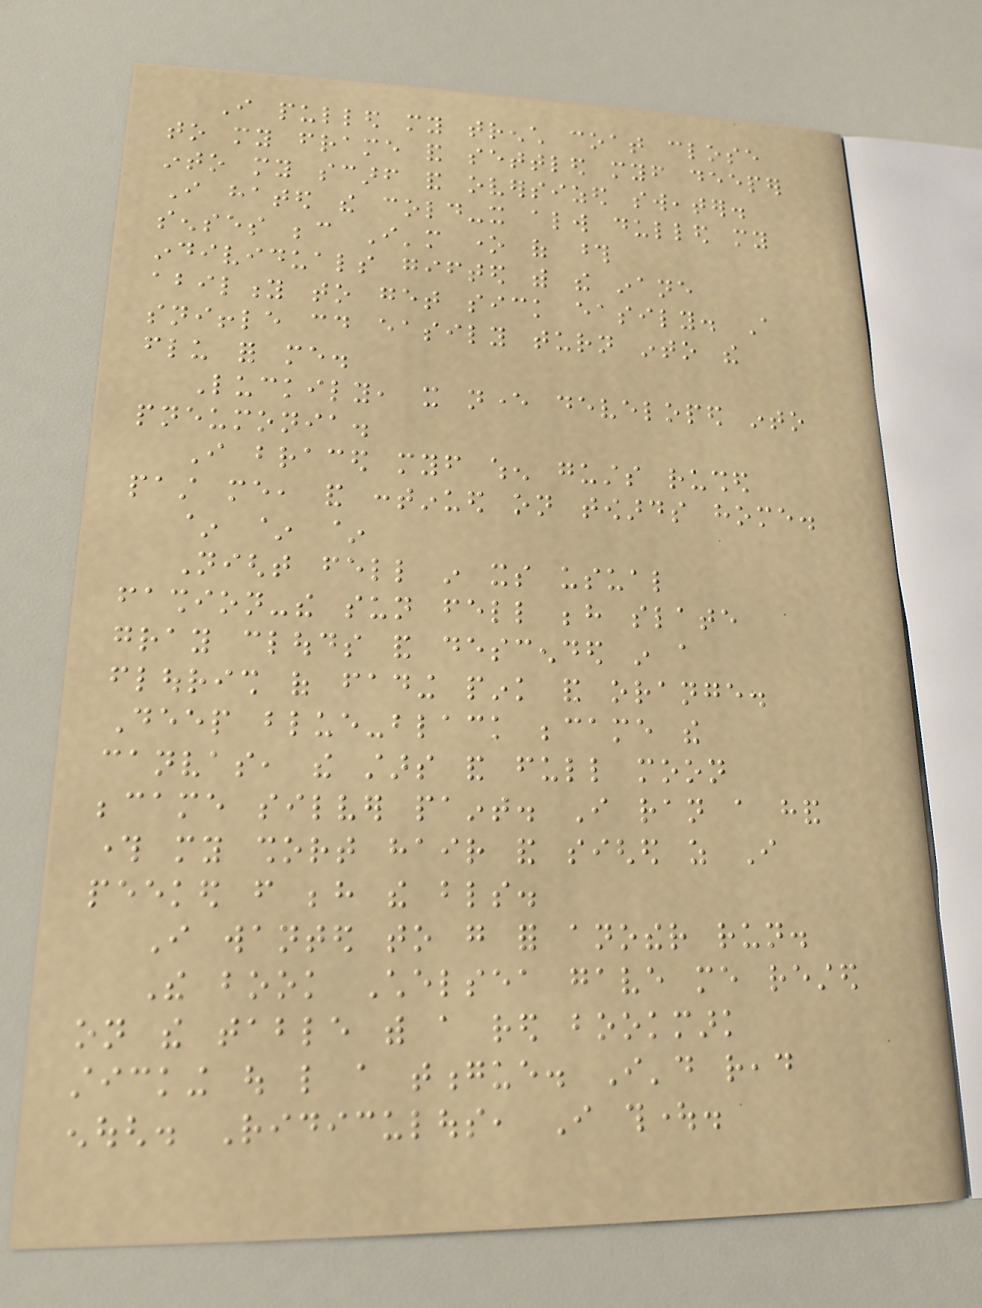I pulled my trench coat close
to my frame and settled myself deeper
into my scarf and oversized sweater.
I hated the cold-it always dulled my
senses because I'm one of those
individuals gifted with the inane
ability to get sick easily. A
sniffle could easily turn into the
flu for me.
Luckily, it never developed into
pneumonia.
I braced myself when gusts rushed
past me, and continued on towards home.
~ ~ ~
Night fell in its usual
fashion-the sun fell behind slate
gray clouds and descended in a
flourish of fading pink and orange.
Deep blue-black became the
canvas, the stars and full moon
became silver paint. I ran a hand
through my short hair and sighed as I
peeked from behind the blinds.
I wanted to go for another run.
The book Chelsea gave me rested
on the table with a red bookmark
sticking out like a tongue. I'd read
enough. Ridiculous, I thought.
